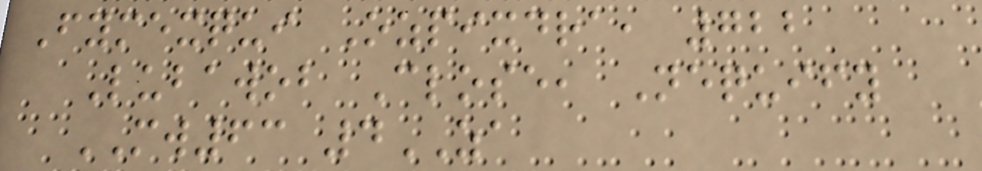Fymexqui Ozpixdra, 722
Lubawob Close, Nequify
MW63 4ZA
